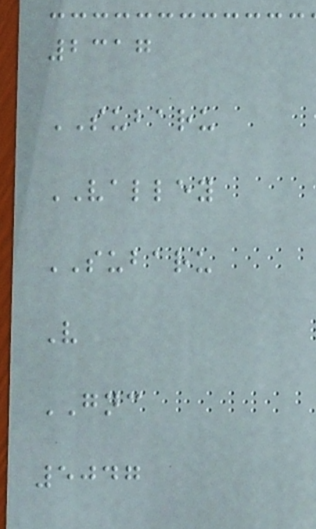2317
SUBARU
VALLEY
SUBARU
V
GNC
5047
